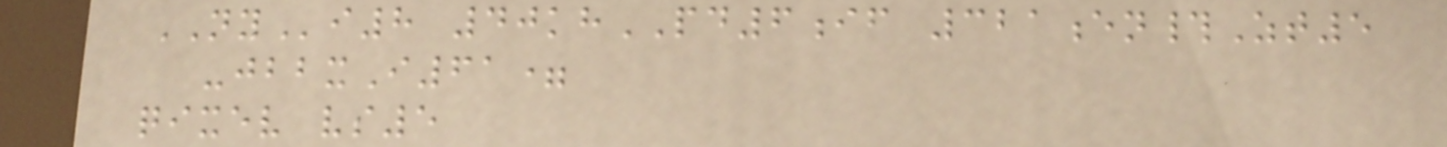NYi8 40khPD6if 321en#Zt5
-jbbxI61=
qixev vs5
